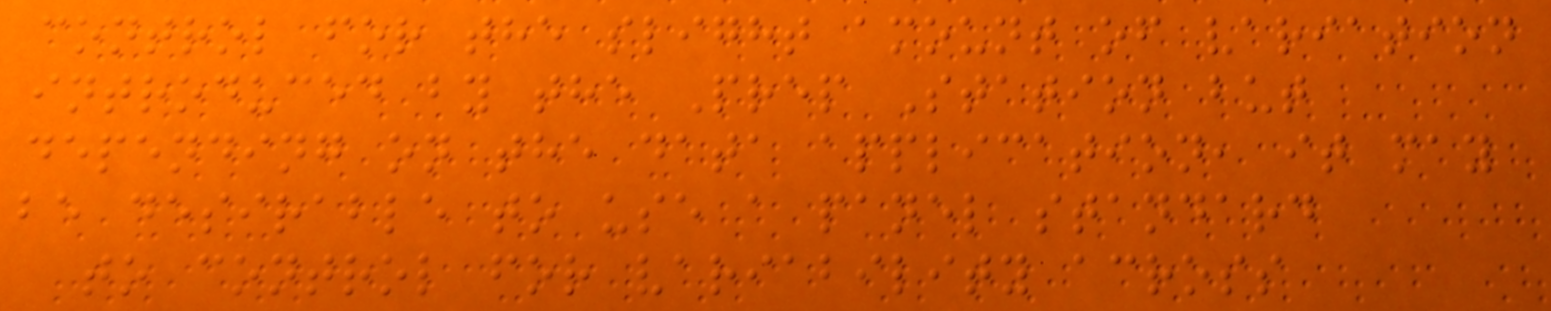control for the slight amount of variation
introduced by the Prep Station but
depending on the data application, it may
be desirable to use a panel standard
to control for variability across
